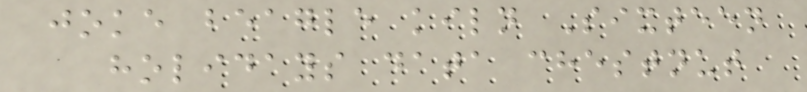joke beagle kiln Sixteen
holidays data chestnut
